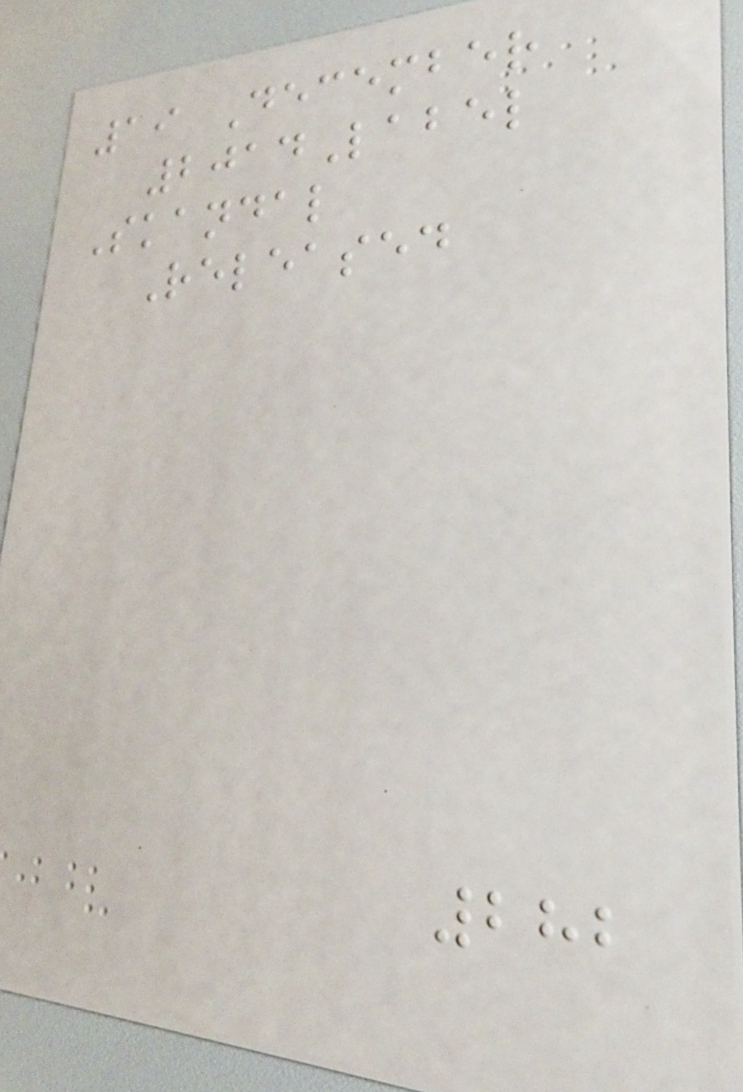19 December
2014Label
Skandal
Released
282
